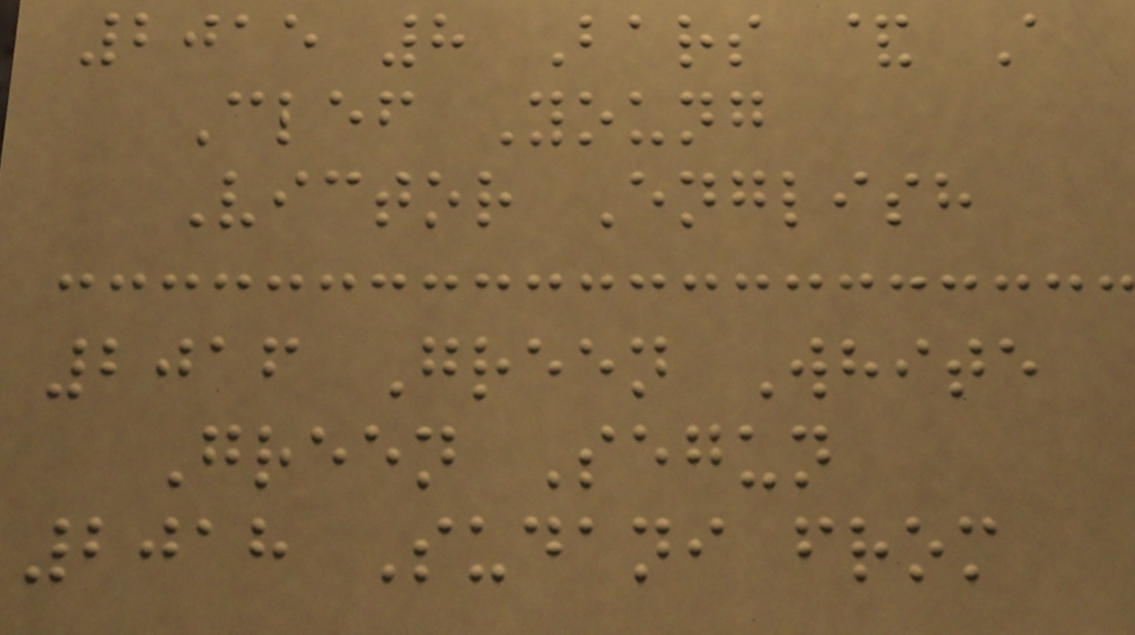2015 8 Bars & A
Clef Young
Victor English
2016 Green White
Green Segun
2018 Sudani from
